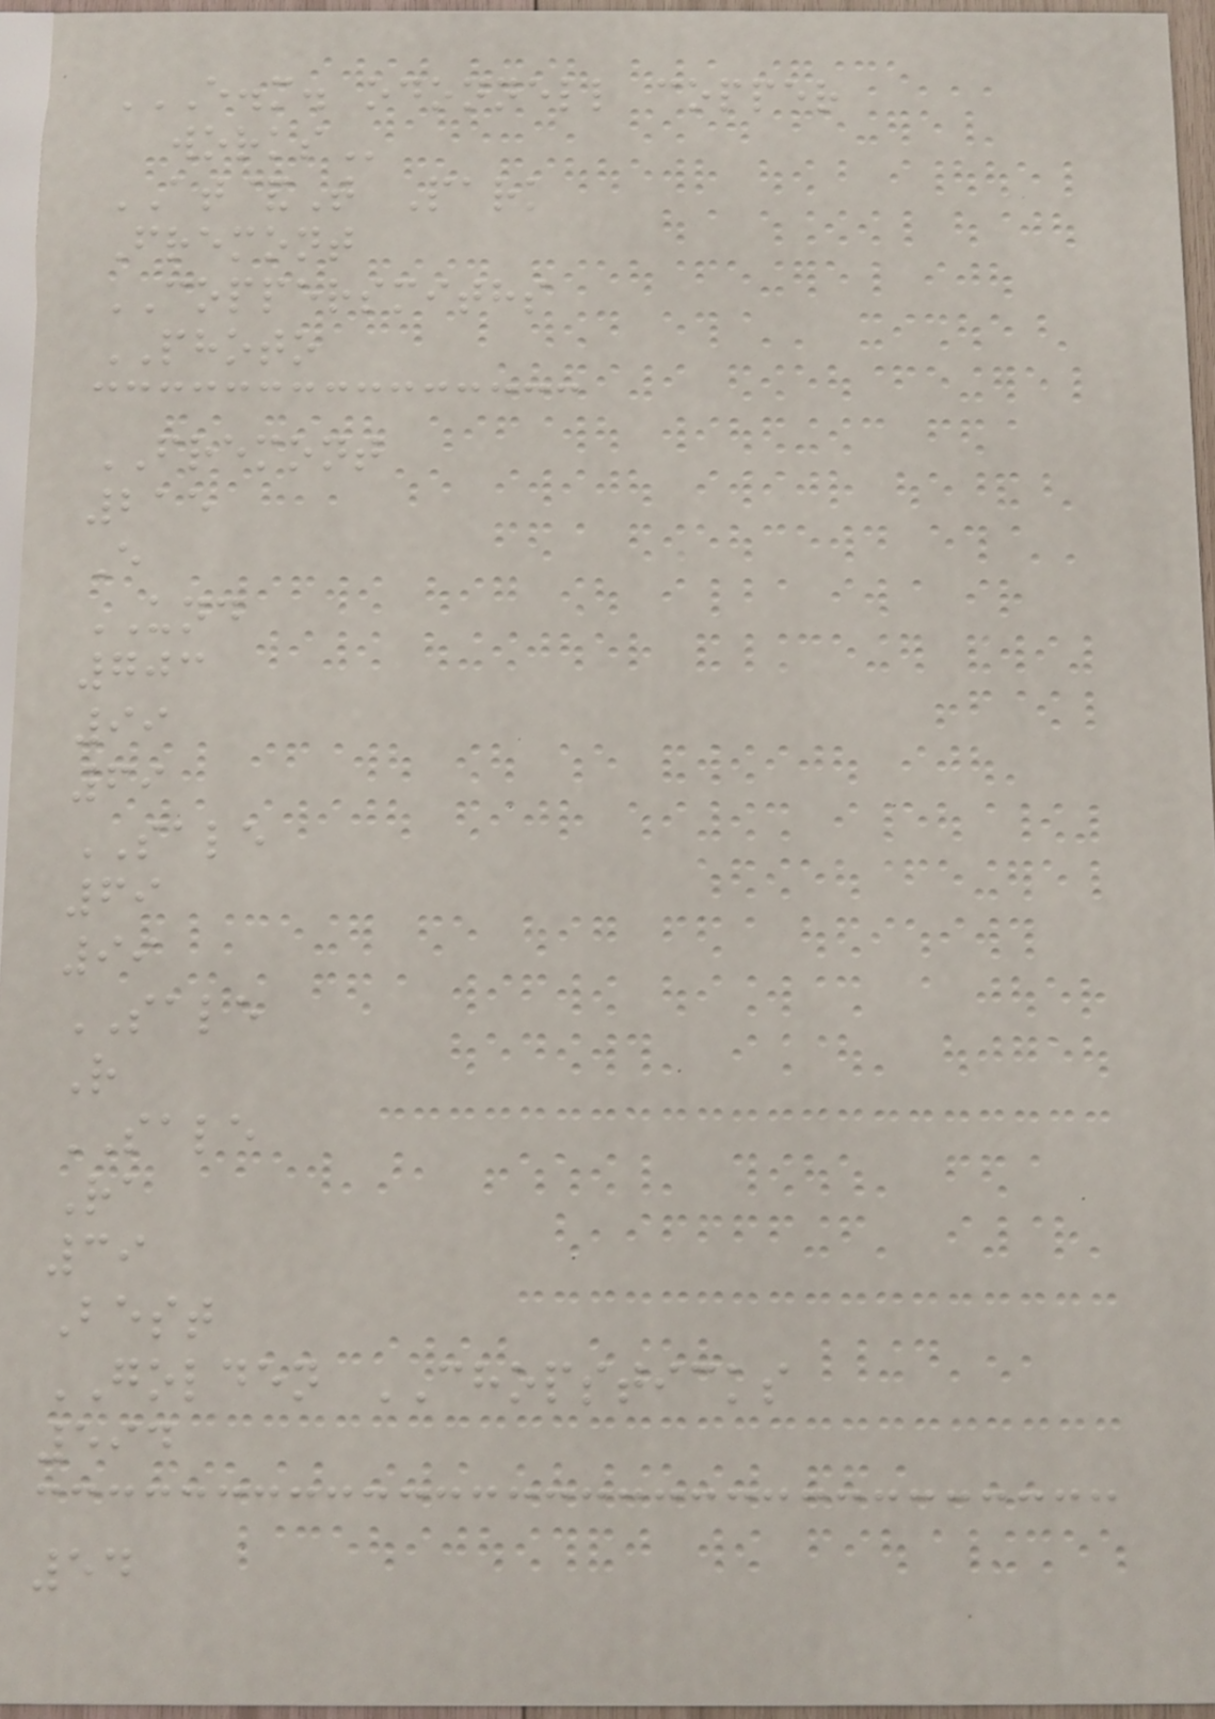E.M. ODONNELL COPPER
WORKS
AT&T Park
Fremont
COPPERSMITHS
PHOTO
FREMONT
215
E
UND
703
99
69
SALE
69
99
SALE
R
SALE
Ra
39
Best
GOLDEN CHOPSTICKS
594
54
